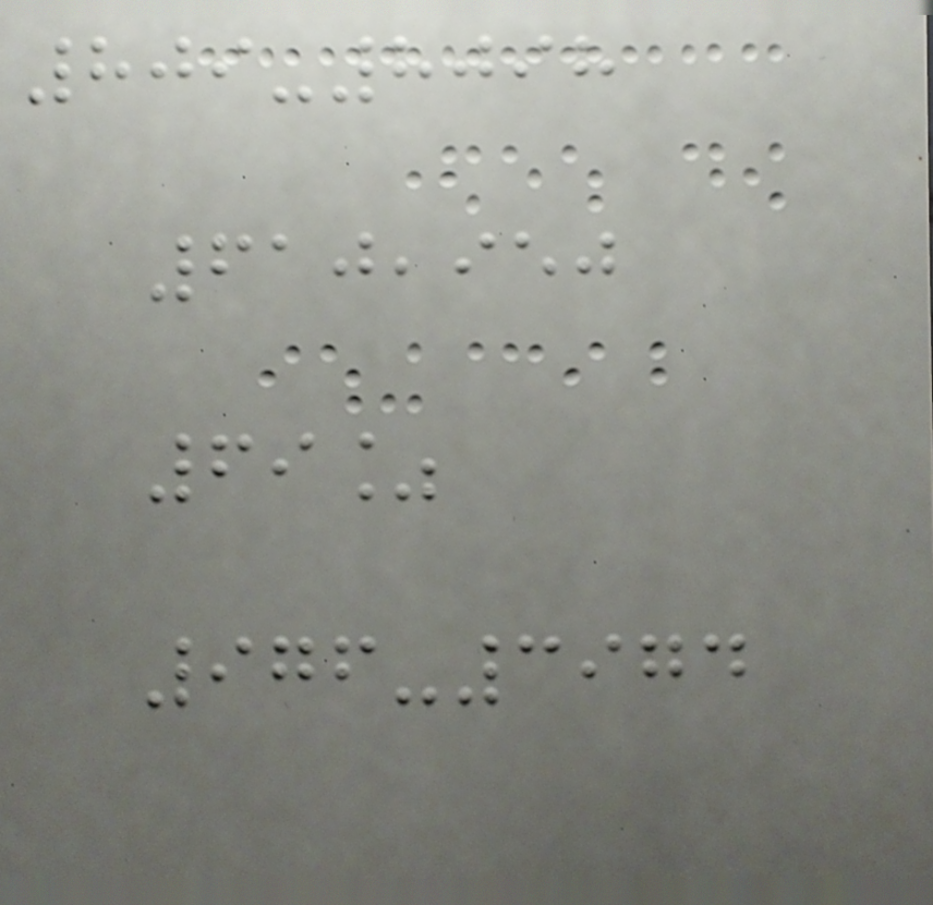809-8098
610,950
69%
976-3974
